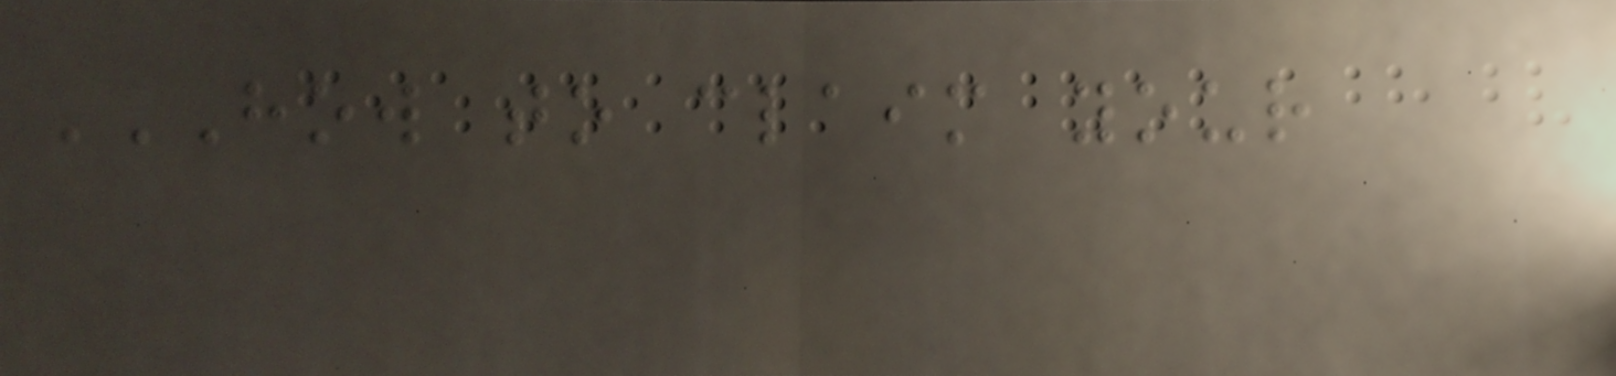HOW TO CLAIM YOUR
